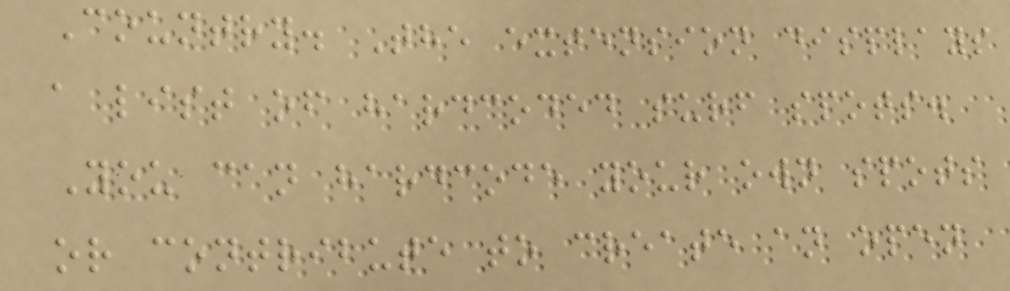Country. The extension displays
a list of hardcoded surf spots.
You can hardcode your own spots
or contribute to create an open
